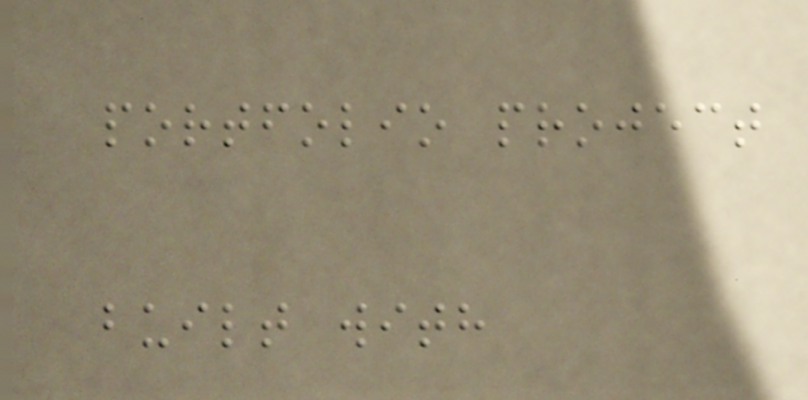portfolio project
built with
